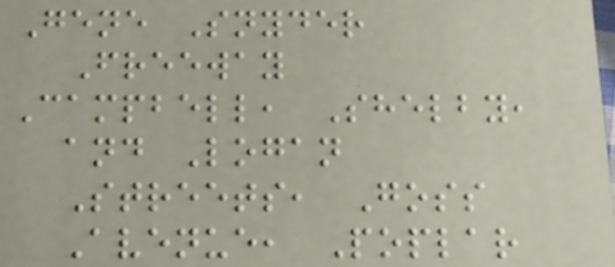Gene Snyder
Freeway
Campbell, Shelby,
and Logan
Streets, Goss
Avenue, Poplar
